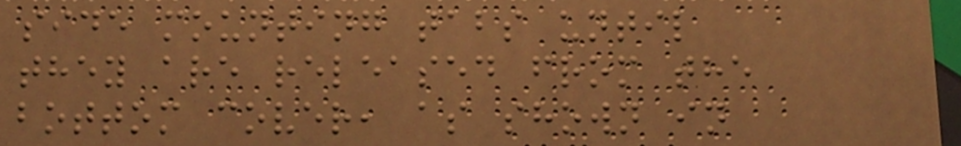side mounting tabs until
they are released from the
bottom cover, as shown in
